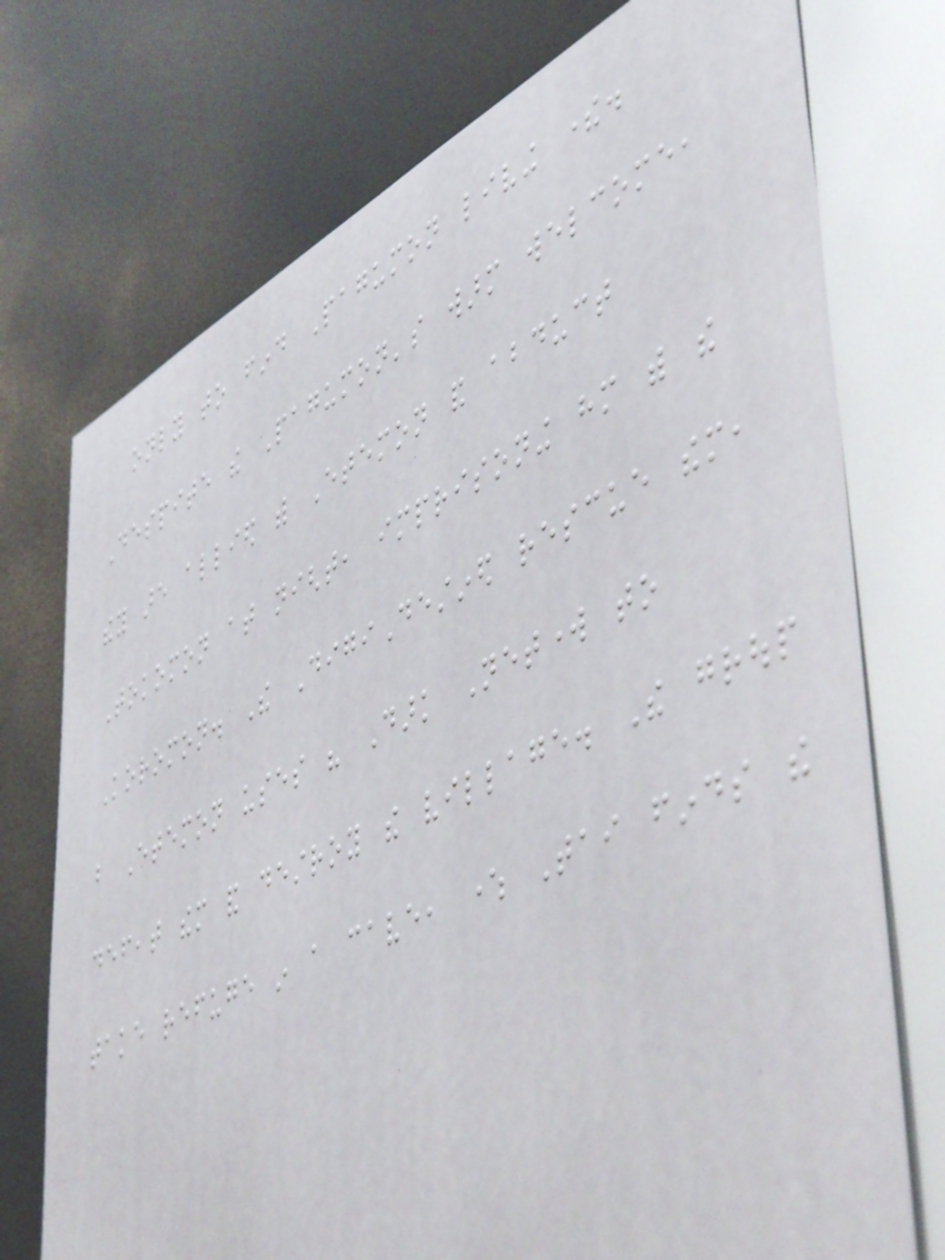only to find Pagumon living there.
Despite the Pagumon's warm welcome,
they are allied with Etemon and abduct
Tokomon at night, imprisoning him with the
Koromon. The DigiDestined rescue them,
but Etemon uses his Dark Network to
defeat them and destroy the village. The group
take refuge in a cave, where Tai finds the
